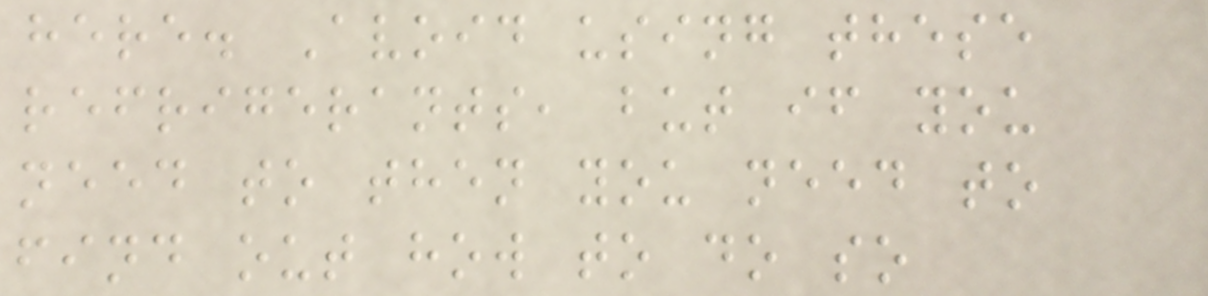here. Avoid using these
refrigerants, but if you
need to then you need to
find out how to do so
